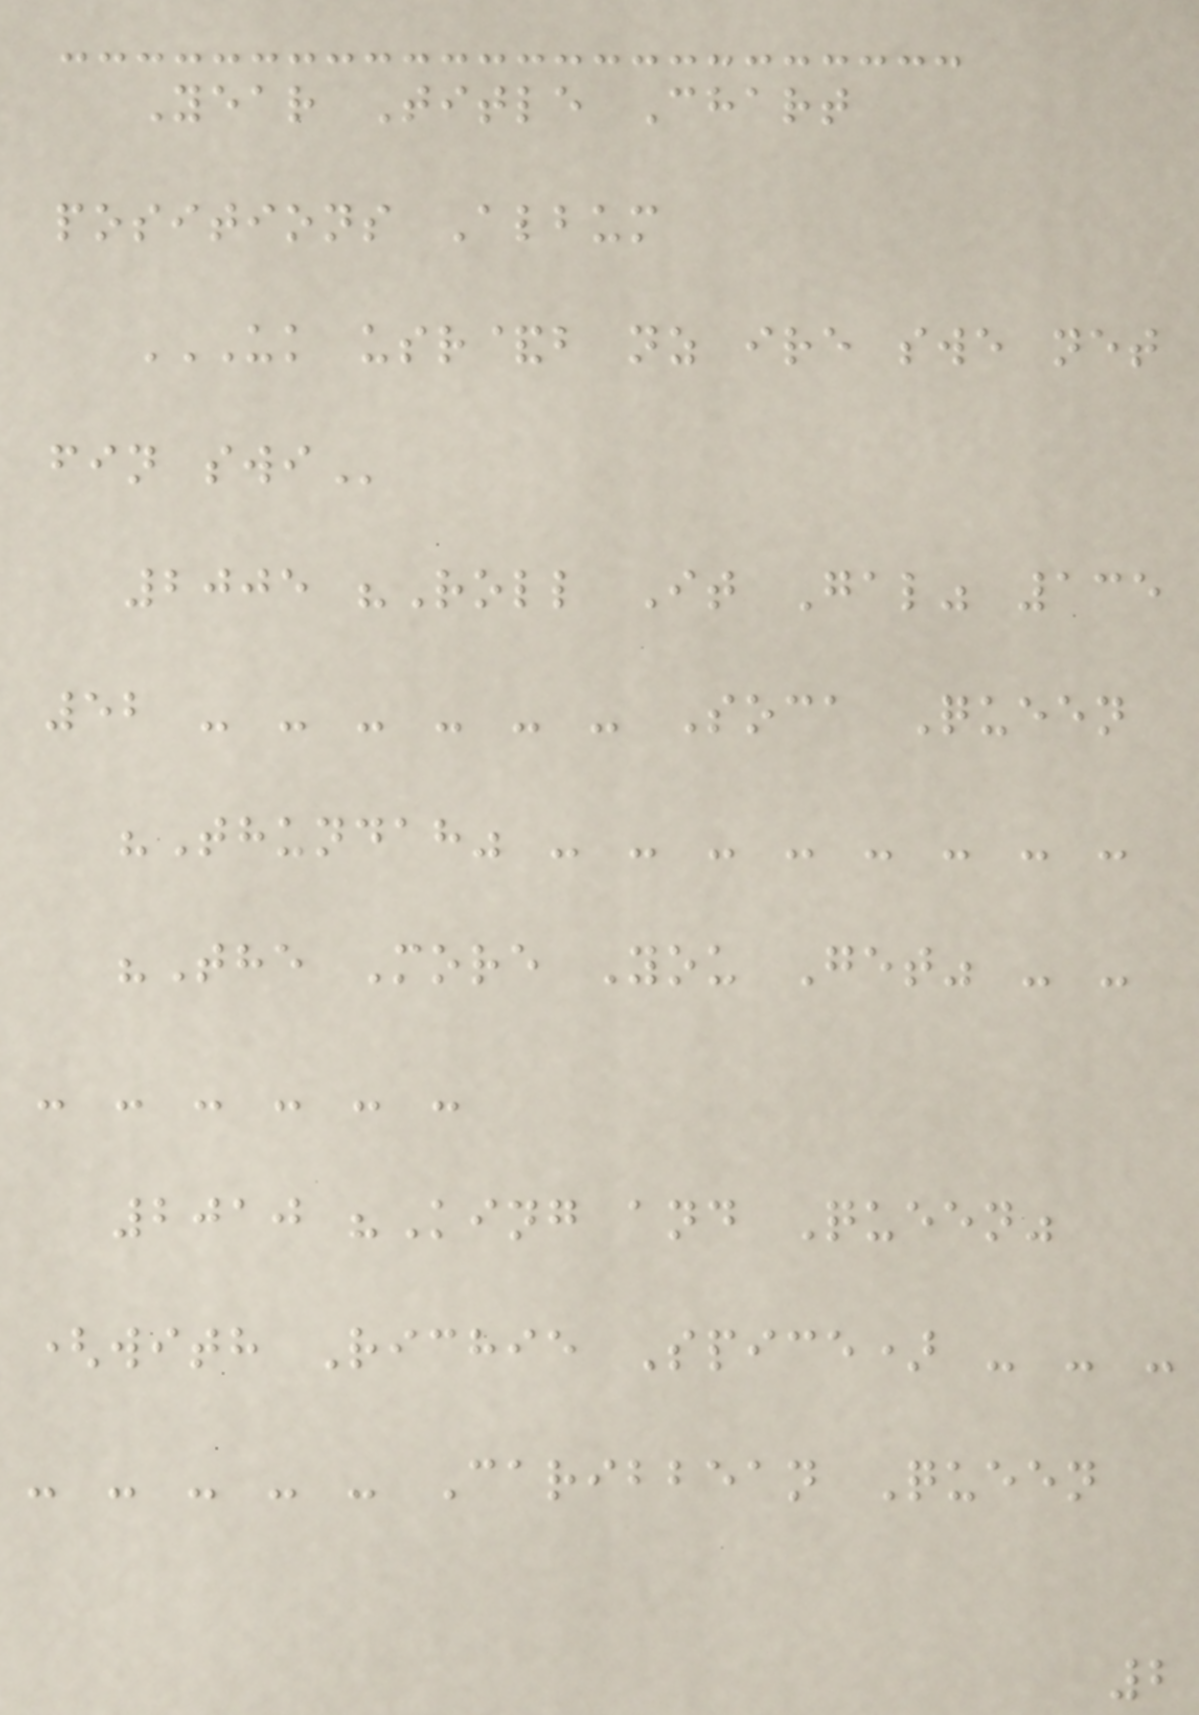Year Title Chart
positions Album
UK USR&B NZ IRE SWE NET
FIN SWI
2005 "Roll It Gal" 135
52 - - - - - - Soca Queen
"Thundah" - - - - - - - -
"The More You Get" - -
- - - - - -
2010 "King and Queen"
(with Richie Spice) - - -
- - - - - Caribbean Queen
2
